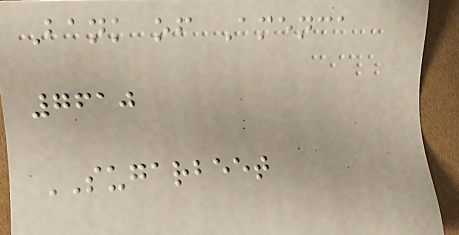Bank of Amenca
7610
SUGARBEET
